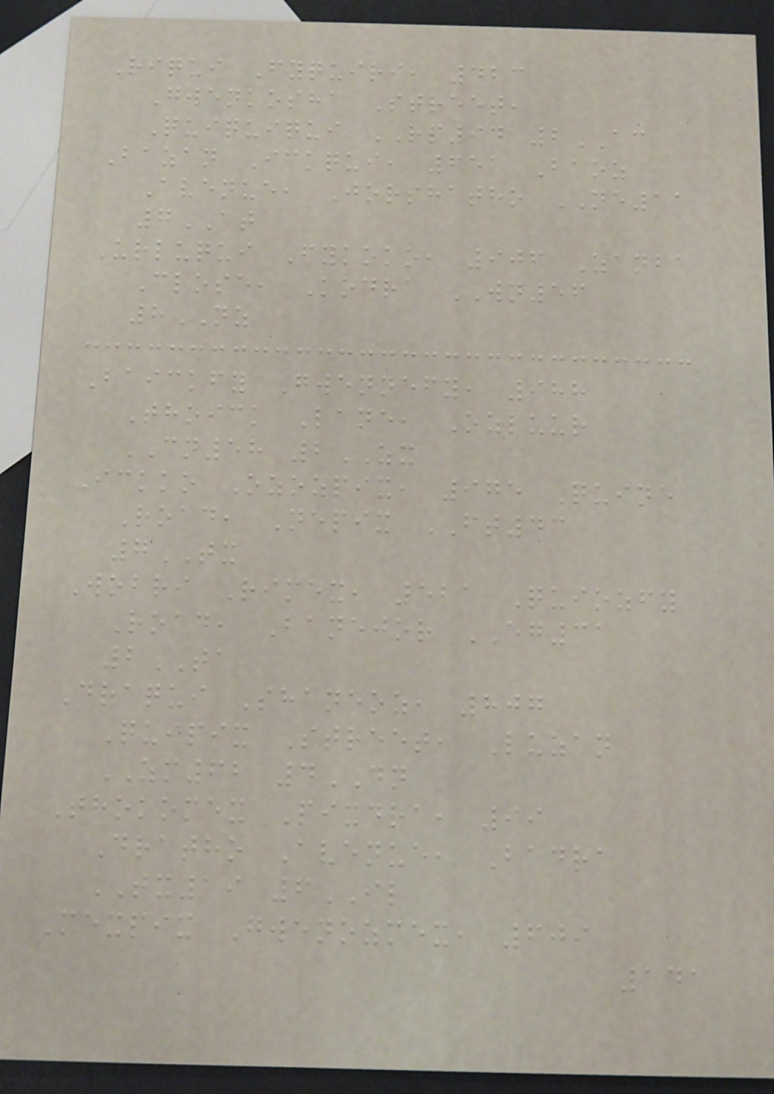Riqui Fyquiri, 423
Gwenkosha Street,
Quiquiqui RP94 2AC
Bazan Ickqui, 651 Baoz
Avenue, Jorshatho NE11
7AT
Urluqui Fykoko, 906 Zanba
Close, Kodra WN56
8NZ
Baickfy Gwennefy, 988
Thoick Lane, Ozluur
CN58 2ZX
Ickko Ozozpix, 975 Quine
Road, Nepix FT43
7TX
Wobri Rimex, 521 Quiozfy
Road, Banejor EG31
2TA
Draqui Shaneoz, 807
Quipix Street, Luzan
ZM62 4DN
Thokomex Pixdra, 99
Dratho Avenue, Badra
TX19 6IL
Mexpix Gwenozmex, 609
141
